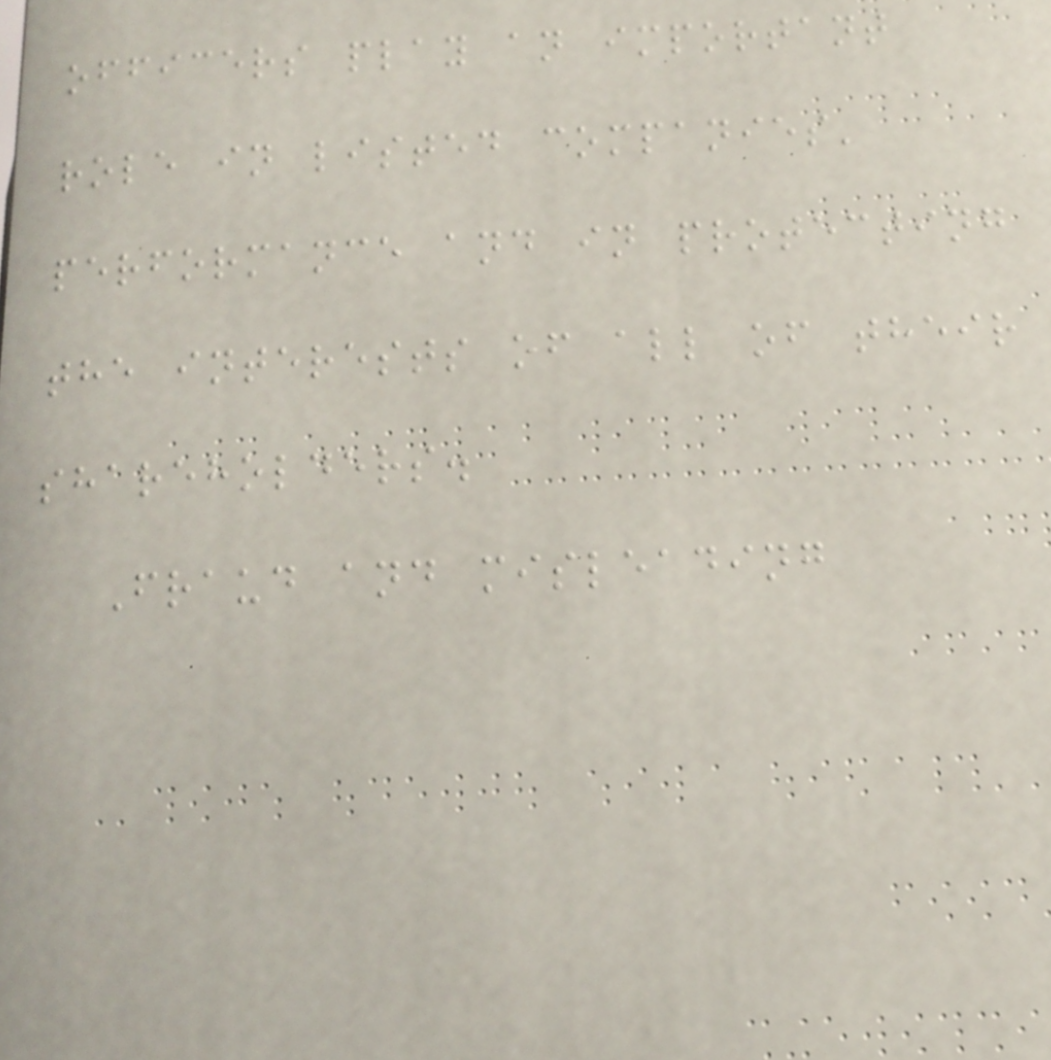officers play an important
role in listed companies'
performance and in protecting
the interests of all of their
shareholders.
Fraud and misleading
